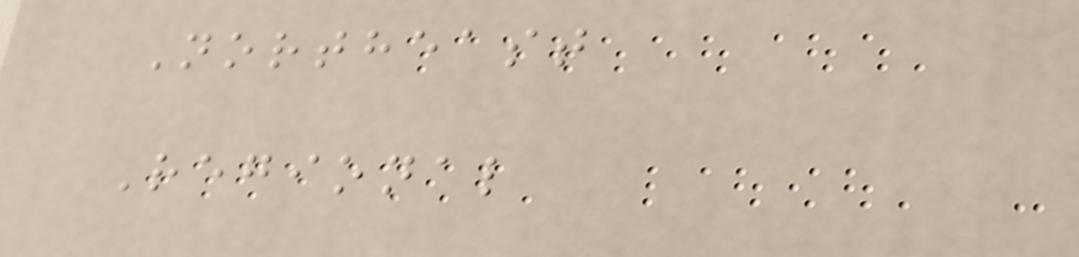Northeast
Regional
